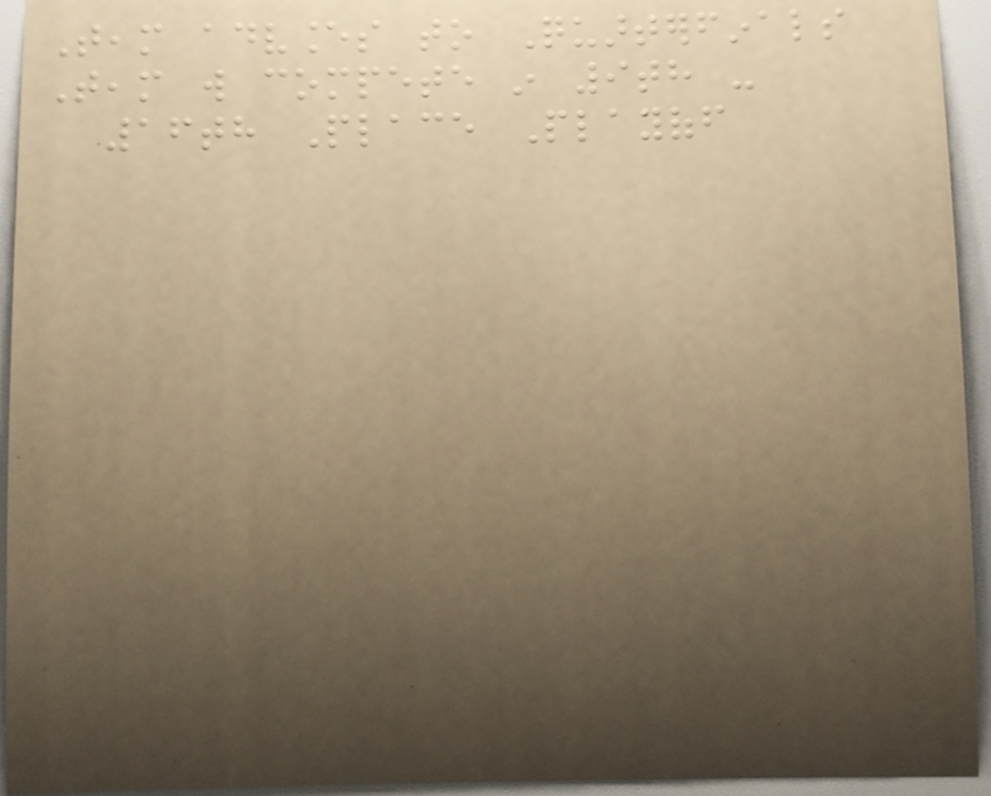Team advances to Quarterfinals
Team will compete in 9th -
16th Place Playoff
